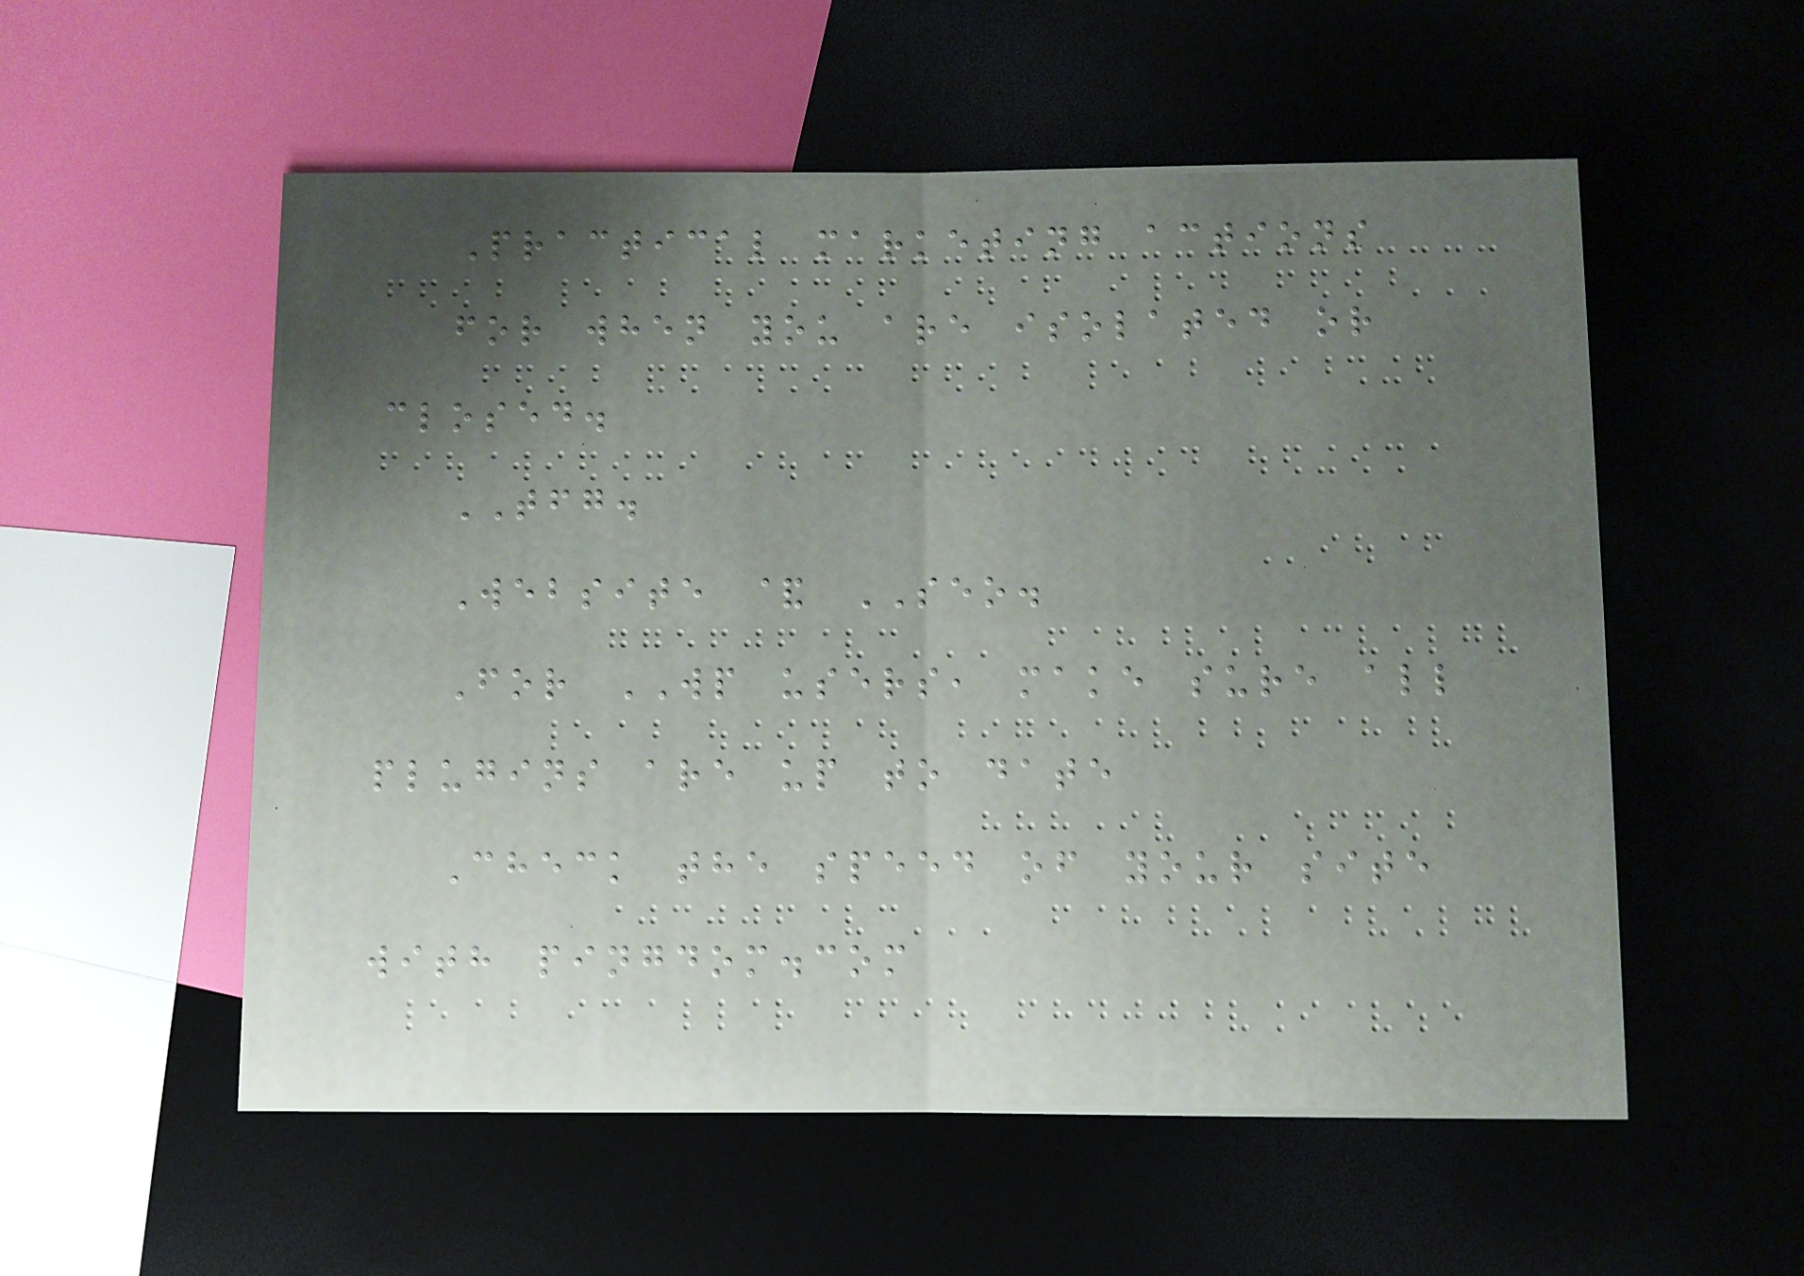Practical marketing actions
for when you are isolated or
closed.
TFG.
Website & SEO.
For WP users, make sure all
plugins are up to date
Check the speed of your site
with pingdom.com
